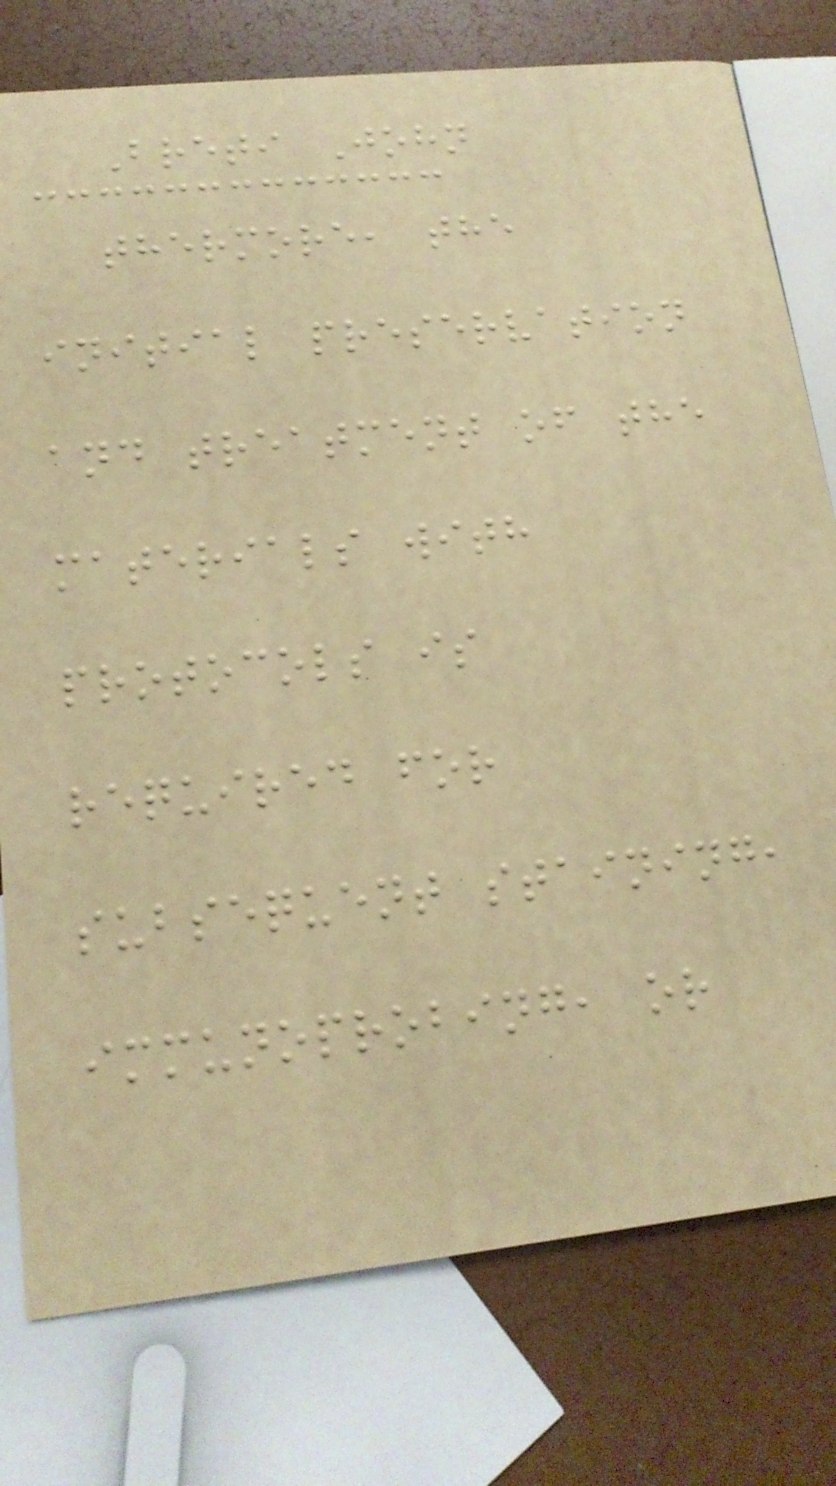Breti John
thermore, the
initial preservation
and treatment of the
materials with
protocols is
required for
subsequent staining,
immunoprobing, or
